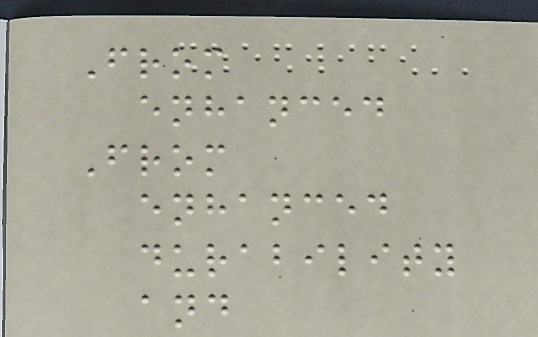From
enhanced
From
enhanced
durability
and
